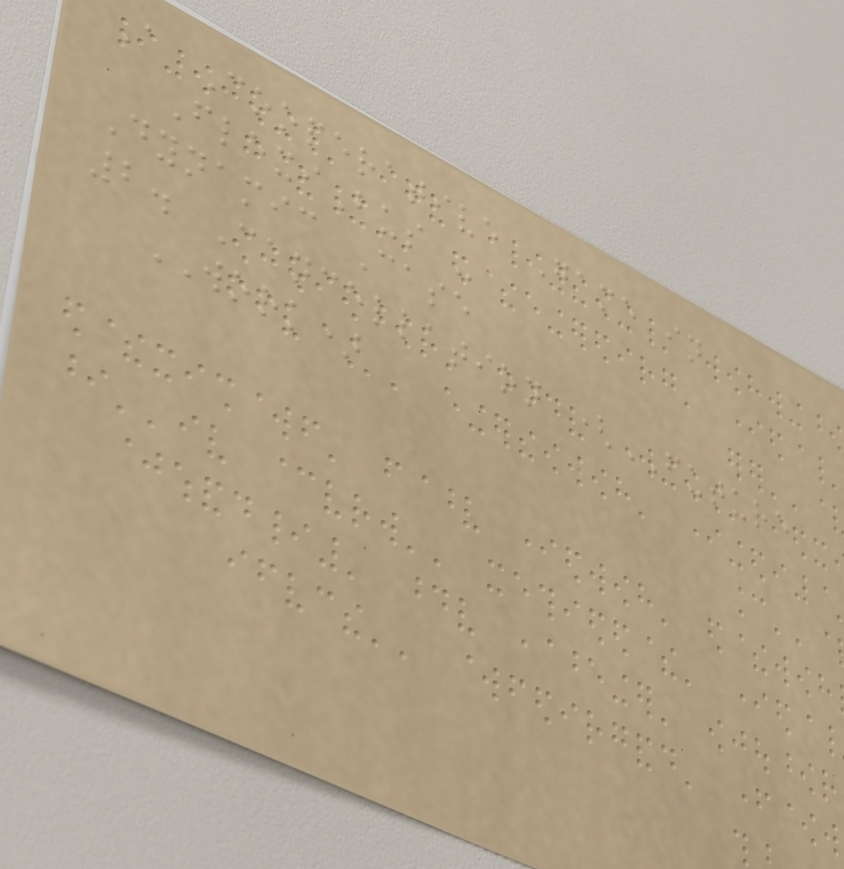A Cooperative Game in
FlexiBus -
Dynamic Case
2. Cancellation (FUTURE
WORK)
